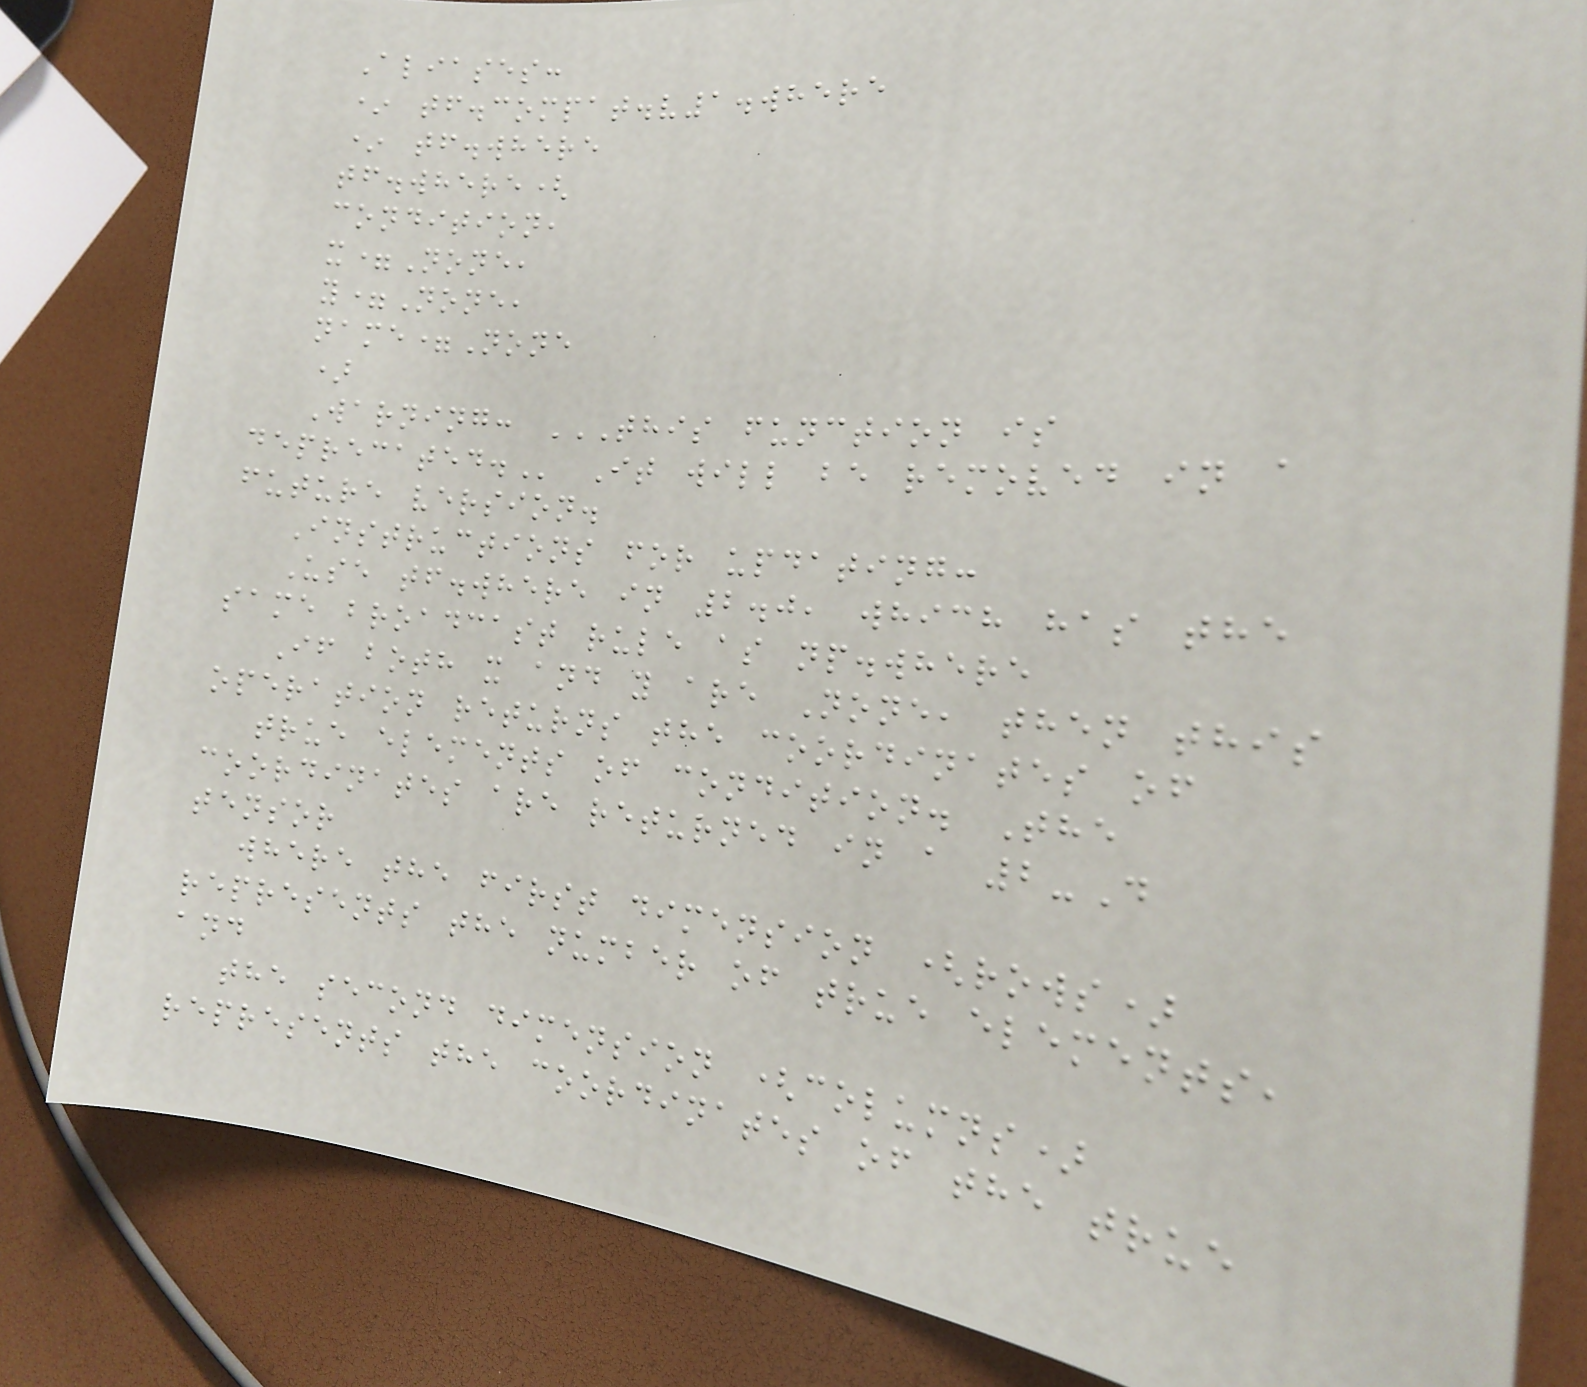Aliases:
* tf.compat.v1.where
* tf.where
tf.where(
condition,
x=None,
y=None,
name=None
)
Warning: THIS FUNCTION IS
DEPRECATED. It will be removed in a
future version.
Instructions for updating:
Use tf.where in 2.0, which has the
same broadcast rule as np.where
If both x and y are None, then this
operation returns the coordinates of
true elements of condition. The
coordinates are returned in a 2-D
tensor
where the first dimension (rows)
represents the number of true elements,
and
the second dimension (columns)
represents the coordinates of the true
